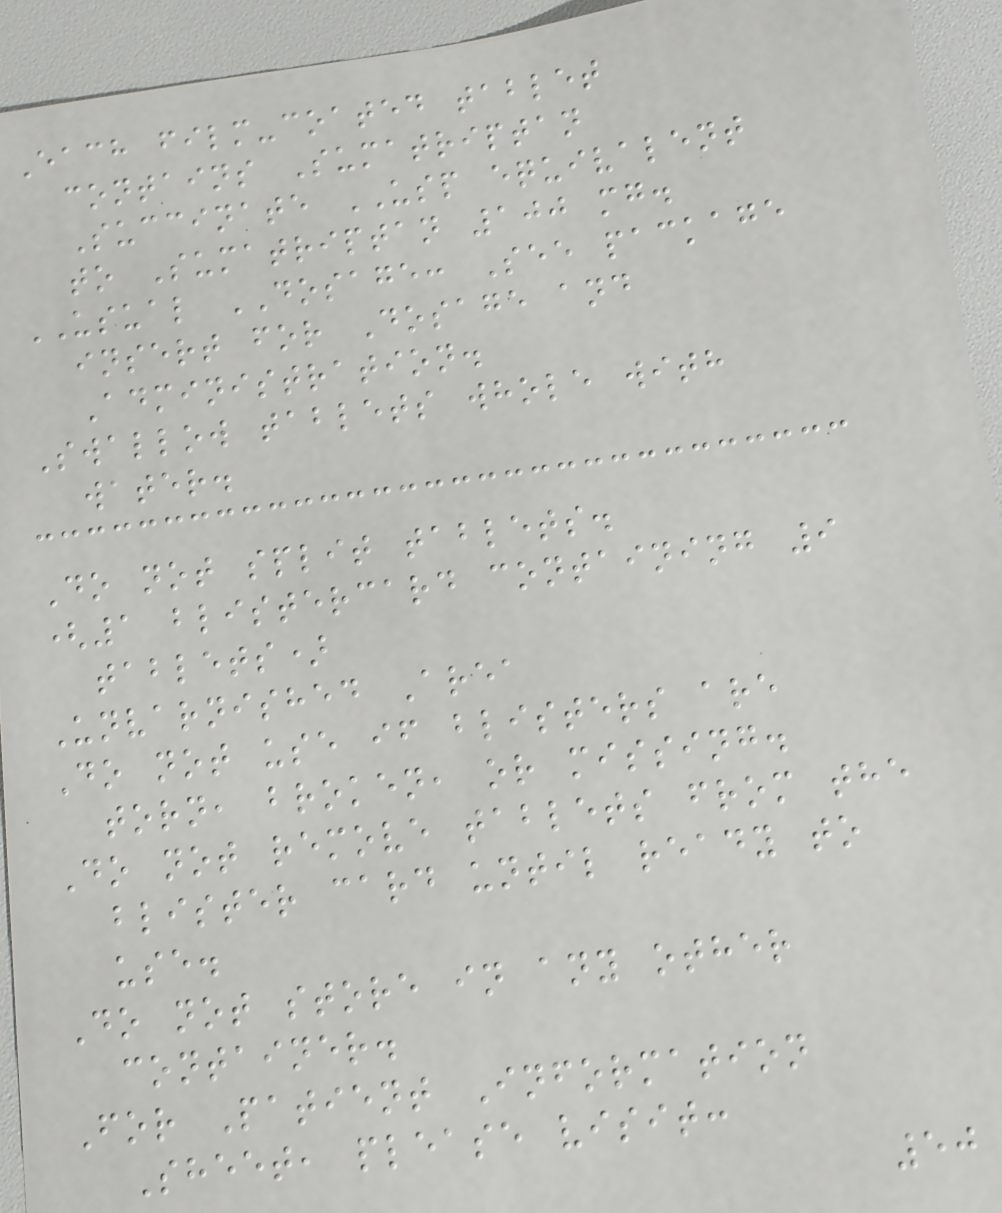Each film-coated tablet
contains Sumatriptan
Succinate USP equivalent
to Sumatriptan 100 mg.
USUAL DOSAGE: See package
insert for Dosage and
Administration.
Swallow tablets whole with
water.
Do not split tablets.
(1 blistercard containing 9
tablets)
Unvarnished Area
Do not use if blisters are
torn, broken, or missing.
Do not remove tablets from the
blister card until ready to
use.
Do not store in any other
container.
For Patient Information
Sheet, please visit:
50
